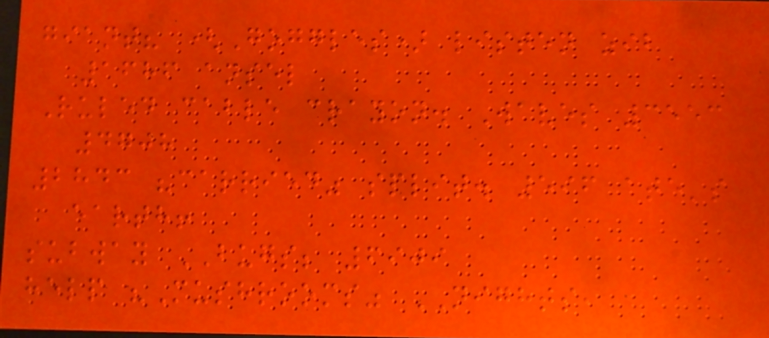giant? (Goggles) listen zib
1686 ansel
Ruled cable crayon. Waves 3553
4708
2843 "carried" split. 596 ate's
earth!
subway BUGS; 6909
help "Mushrooms" NIGHTS,
